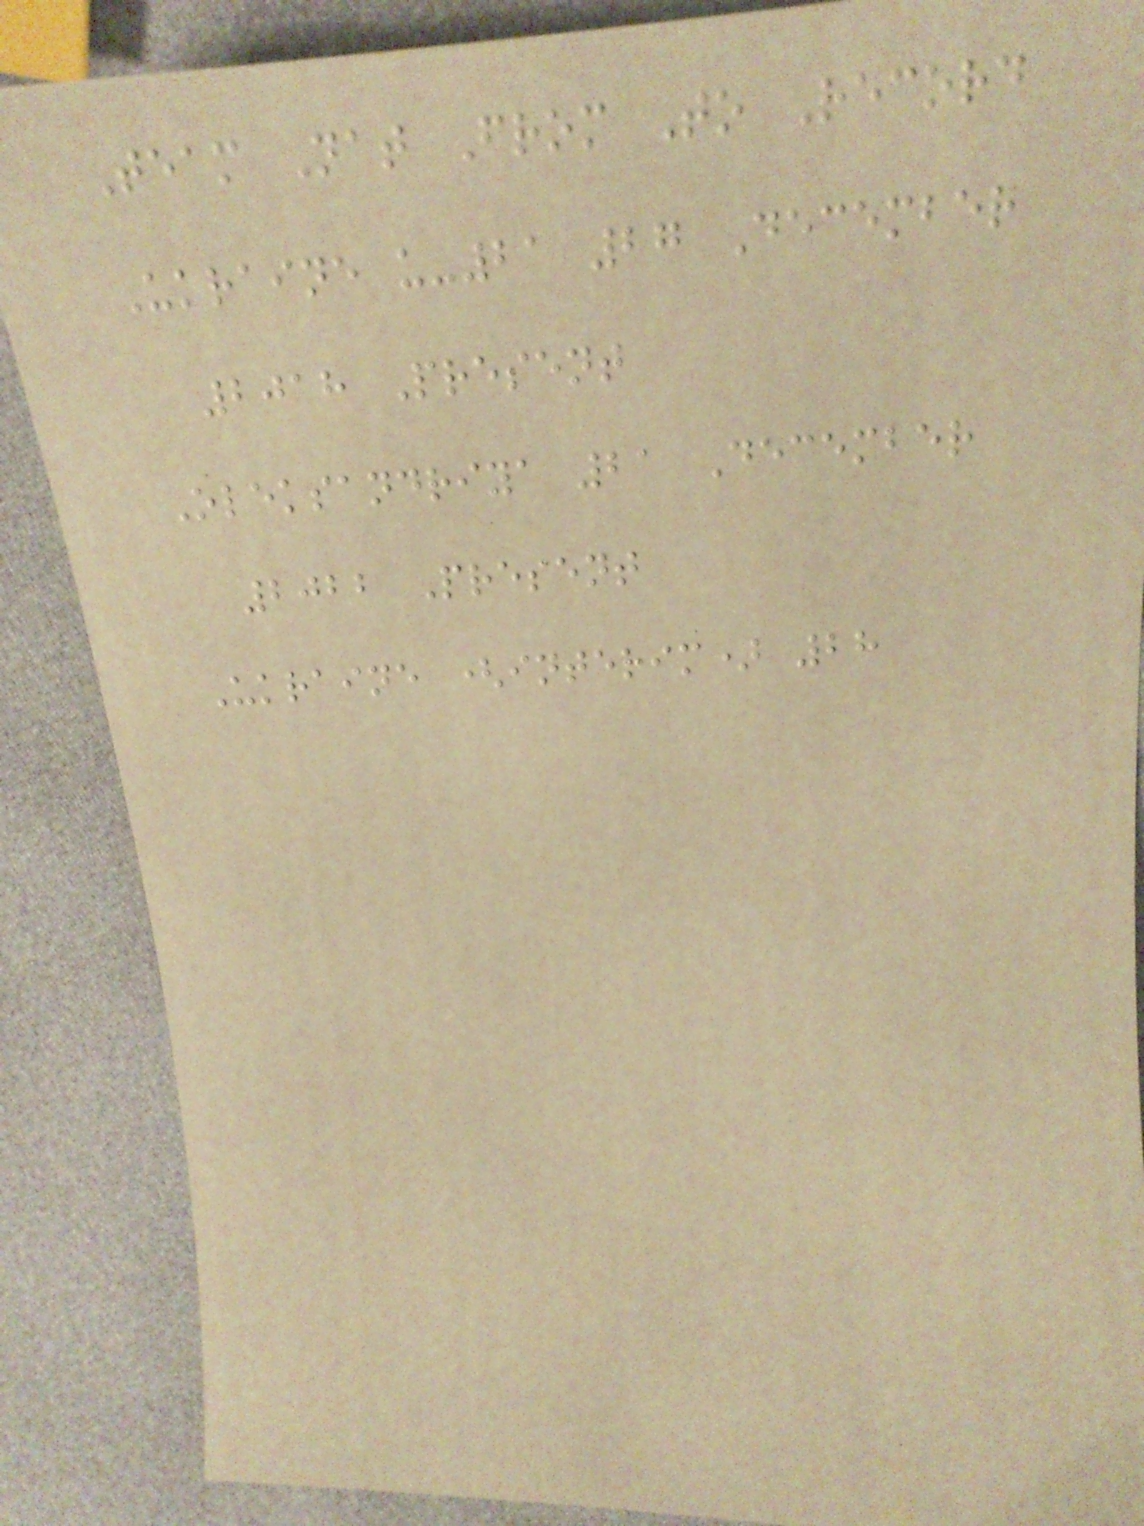Team Nat From To Record
Ukraine u-21 27 December
2018 Present
Oleksandriya 21 December
2022 Present
Ukraine (interim) 28
